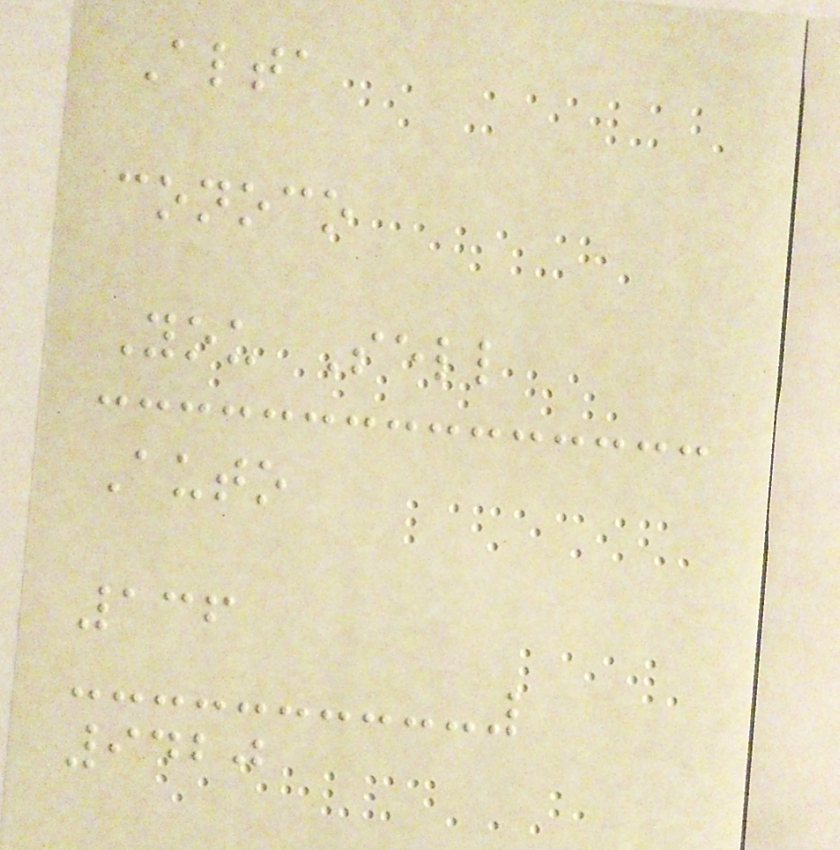Alta
conoco
You Sell
Auto
136
9420
